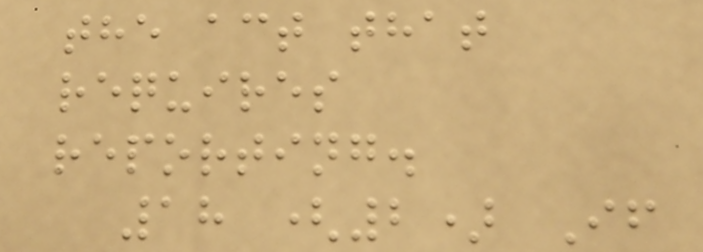the act that
requires
reporting.
18 (2) If
